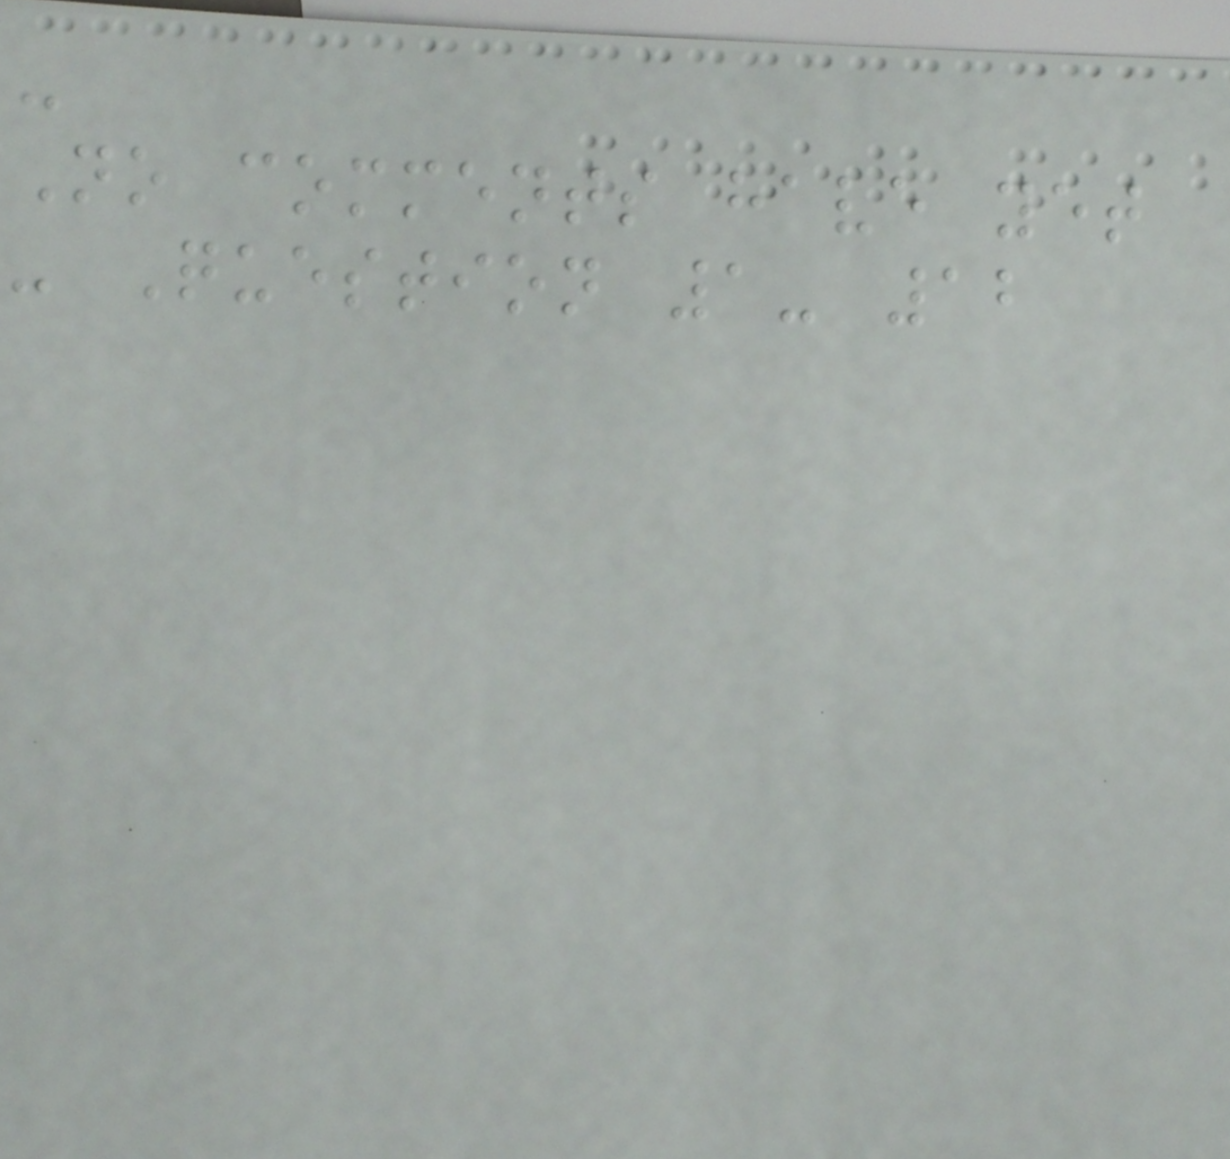-
No comments have yet
- Question 1- 12
